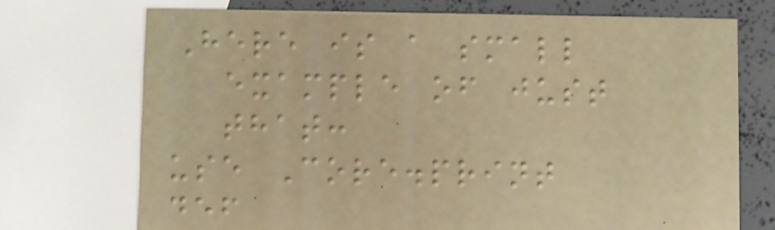Here is a small
example of just
that:
use Core.print
def
